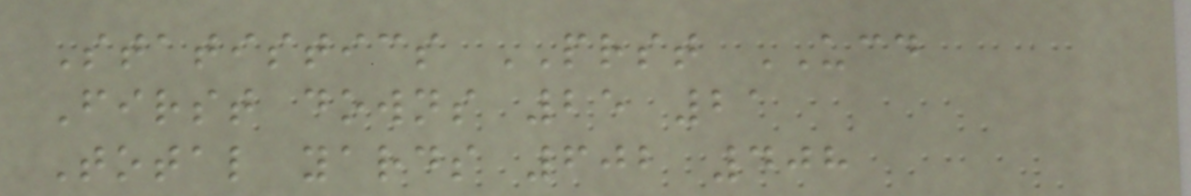Statistics PRST UCD
First downs 25 21
Total yards 602 408
